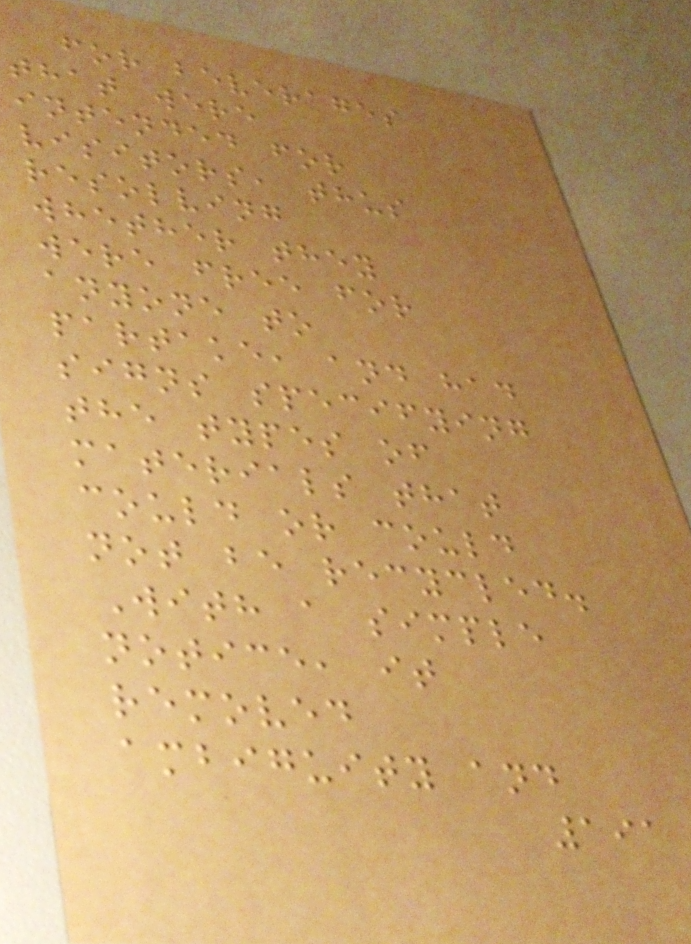for beverages
that were
intended for
visitors, thus
resolving
whether they
were free for
anyone to
partake, and had
signs specifying
the types of
materials that
could or could
not be recycled.
With a simple
notice, it
removed
ambiguity and
191
